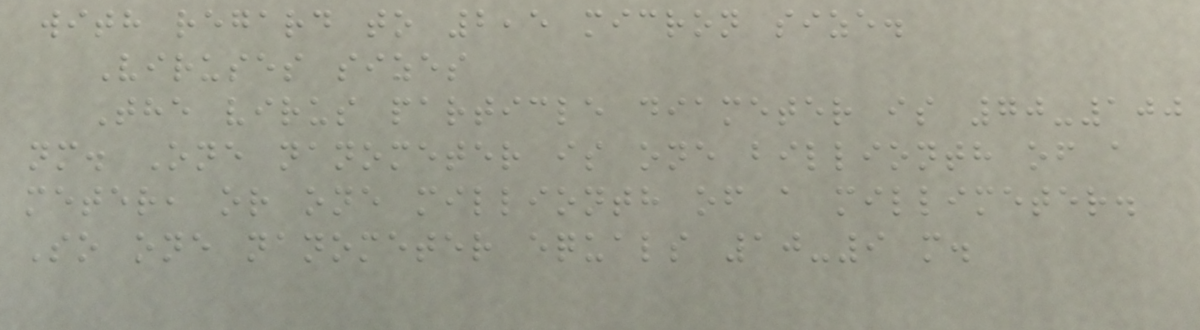with regard to 2,5 micron size.
Viruses sizes
The virus particle diameter is 70-100
nm. One nanometer is one billionth of a
meter, or one millionth of a millimeter.
So one nanometer equals 10-9 m.
